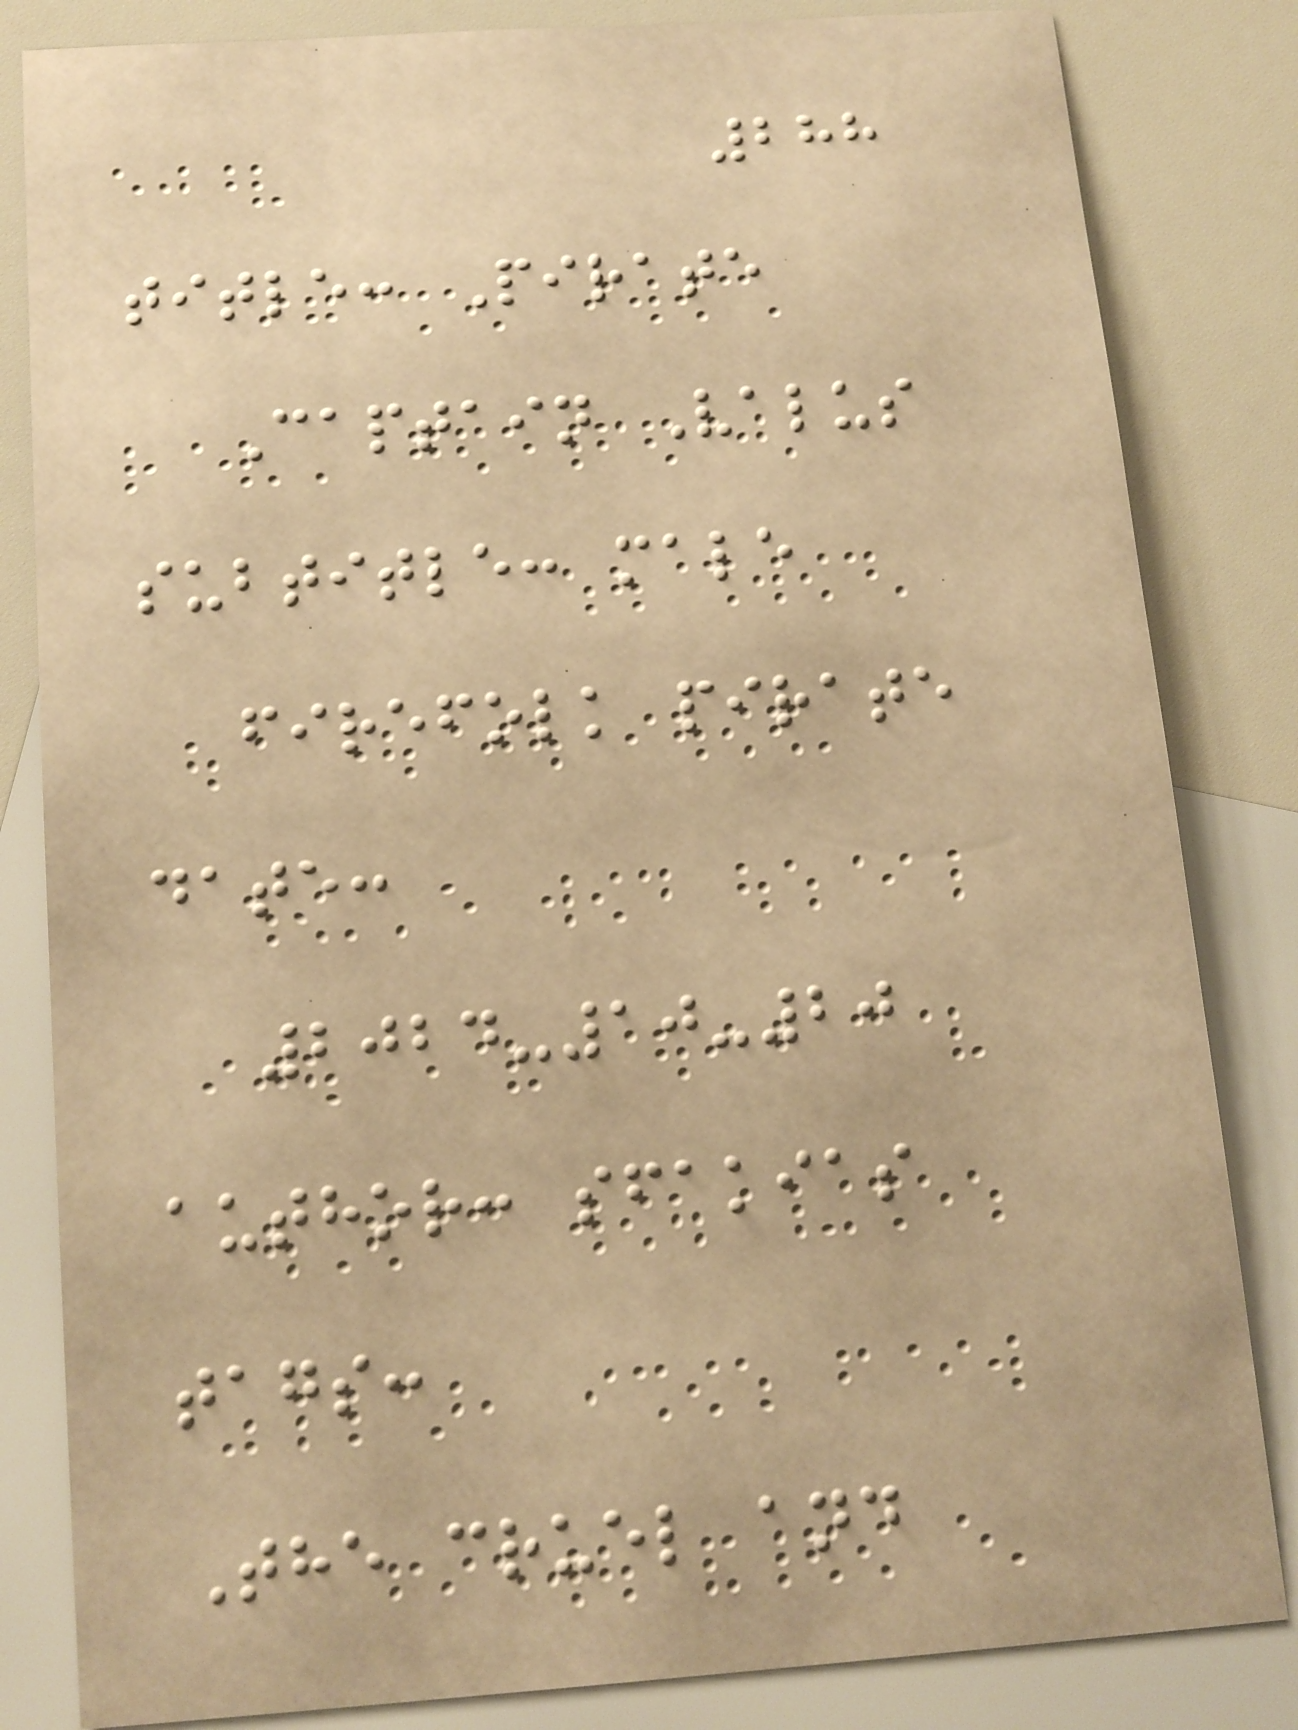288
title: Pirate
Captain Valus
subtitle: male
firefolk pirate
date:
2024-10-20
author: sfakias
tags:
The cruel and
